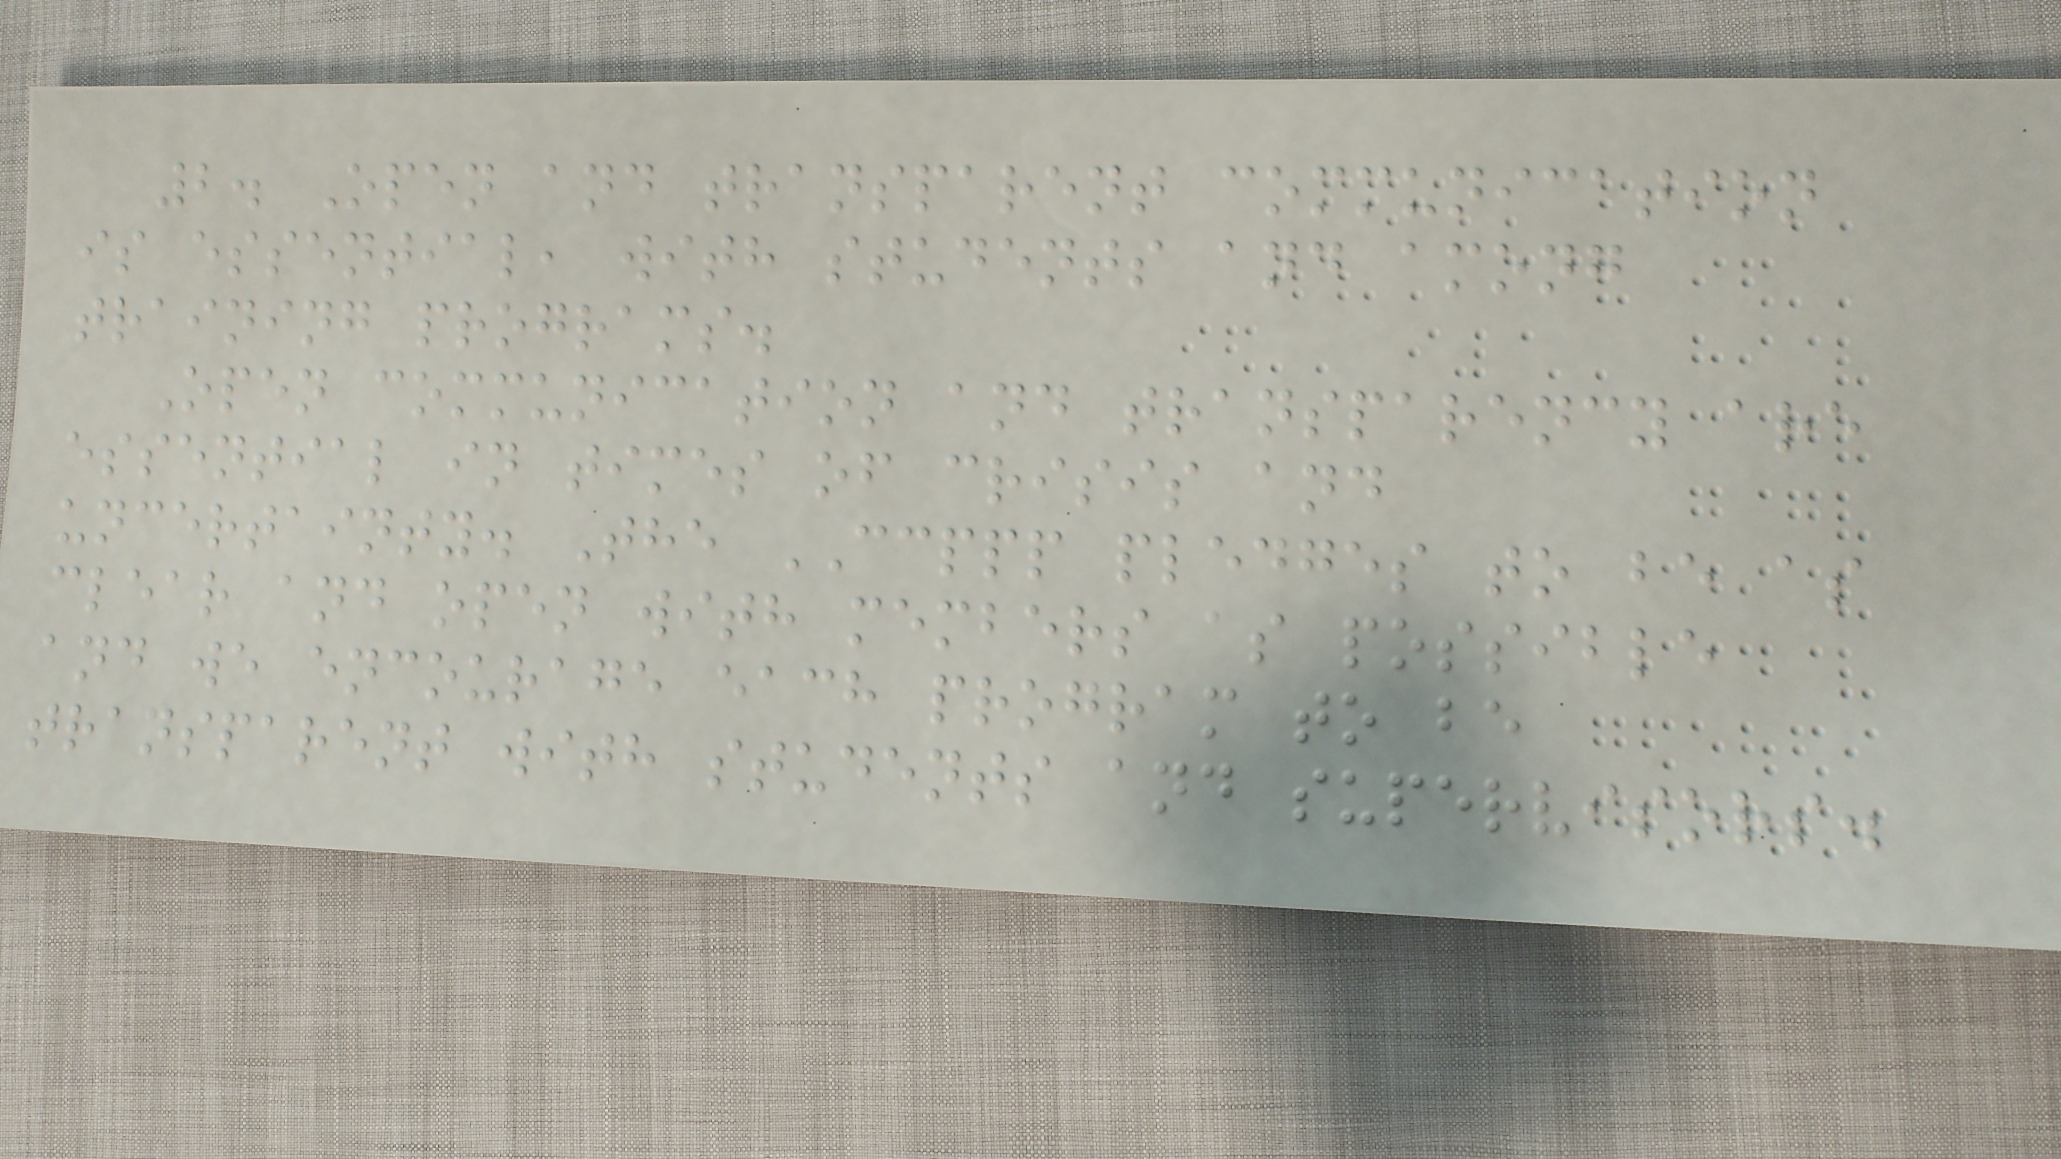2. Open and transparent communication
is essential, with students and among
training programs.
Open communication and transparency are
essential in times of crisis and
uncertainty. The CCPPP pledges to be as
clear and open with members as possible
and we encourage each program to be
transparent with students and supervisors.
